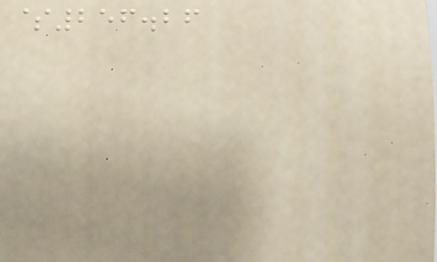$256.26
